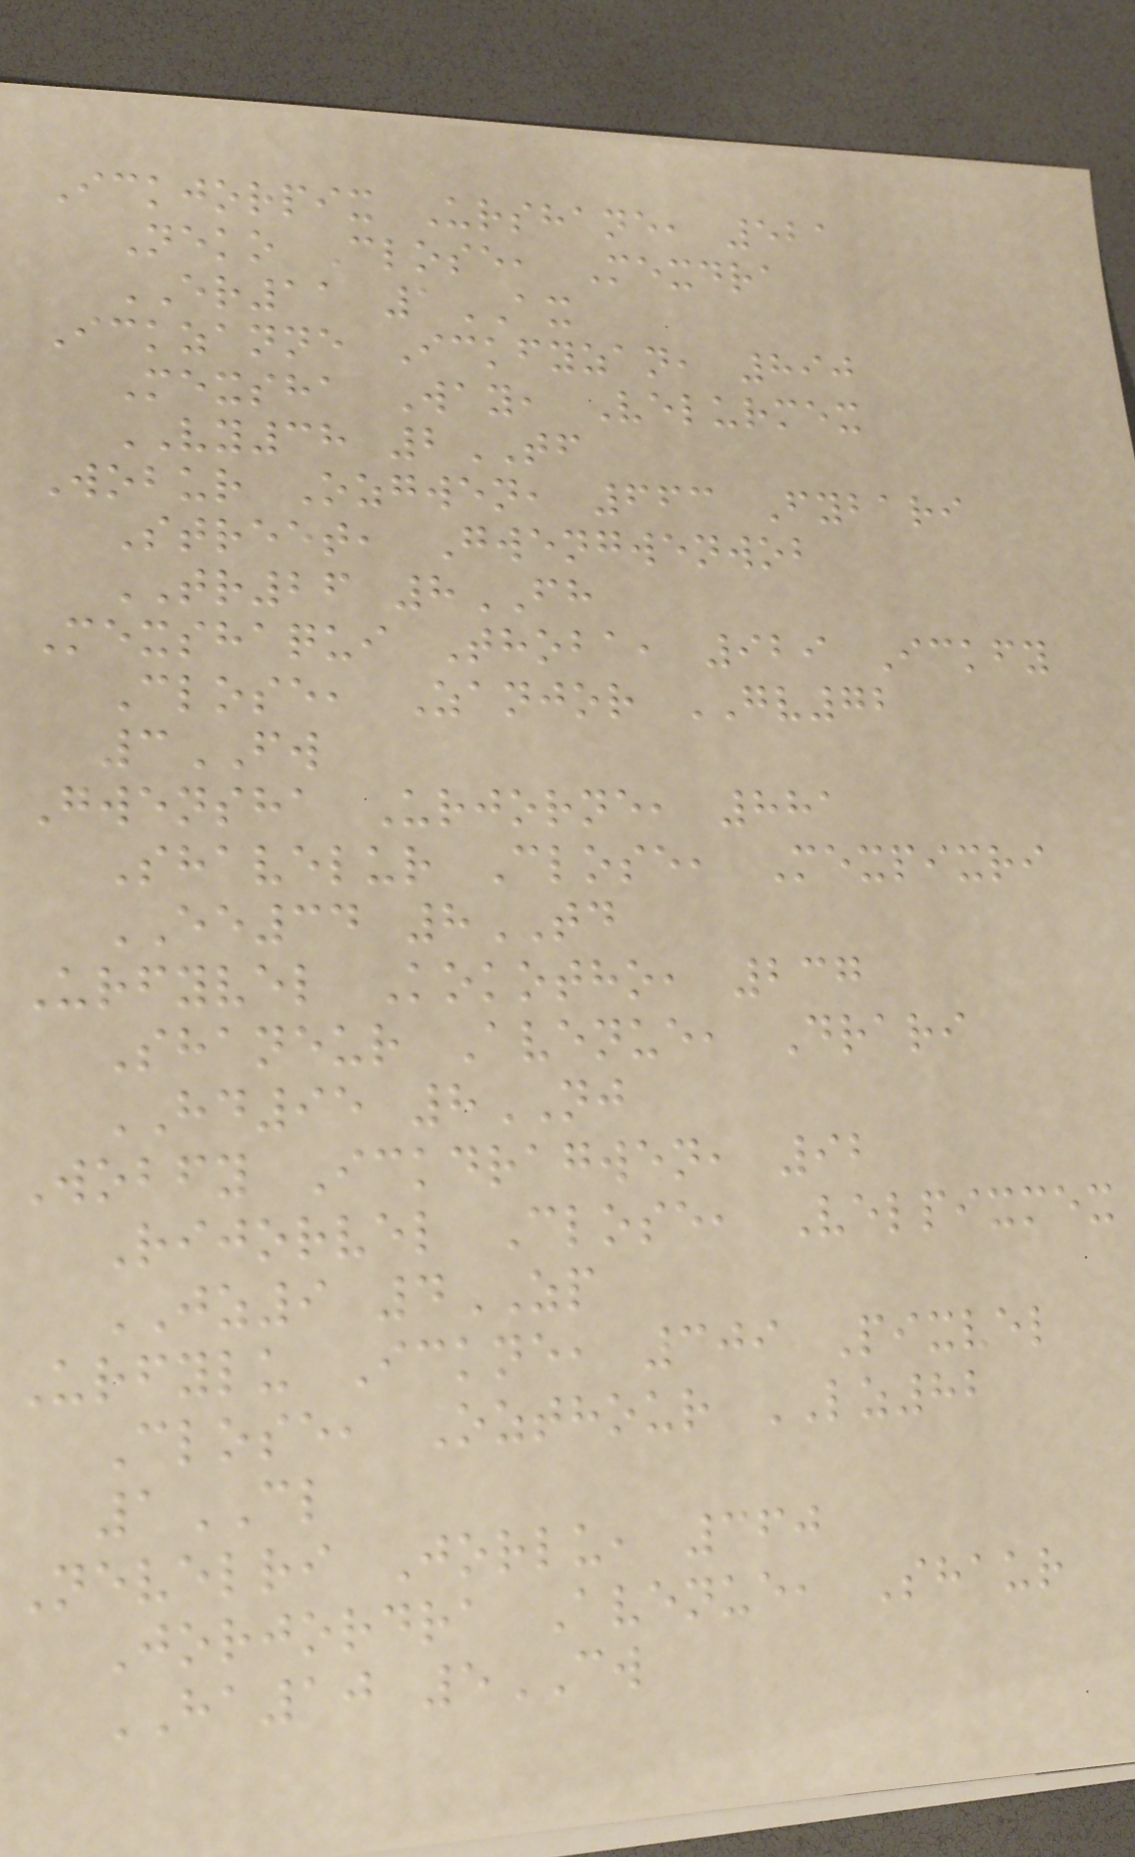Ickjorpix Urshane, 521
Neko Close, Mexdra
ER11 1AX
Ickzanne Ickfyzan, 890
Mexsha Way, Velurmex
VY38 2TF
Wobur Ozgwen, 663 Fybari
Street, Gwengwenwob
TR26 8FH
Mexshaqui Thoba, 929 Ickfy
Close, Zanjor GV72
3FW
Gwensha Urjorne, 881
Shavelur Close, Mexpixri
EE34 8TD
Urfyvel Kokotho, 237
Shaneur Avenue, Drari
HD95 8NJ
Wobfy Ickdragwen, 92
Rijorvel Close, Velpixmex
JZ9 4ZP
Urfylu Ickne, 309 Pixvel
Close, Ozthour LZ82
1CL
Nevelri Jorlu, 360
Jorjordra Avenue, Shaur
HA10 5CW
